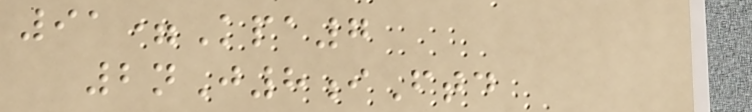91=Kpa7
2nJ8iFtd
